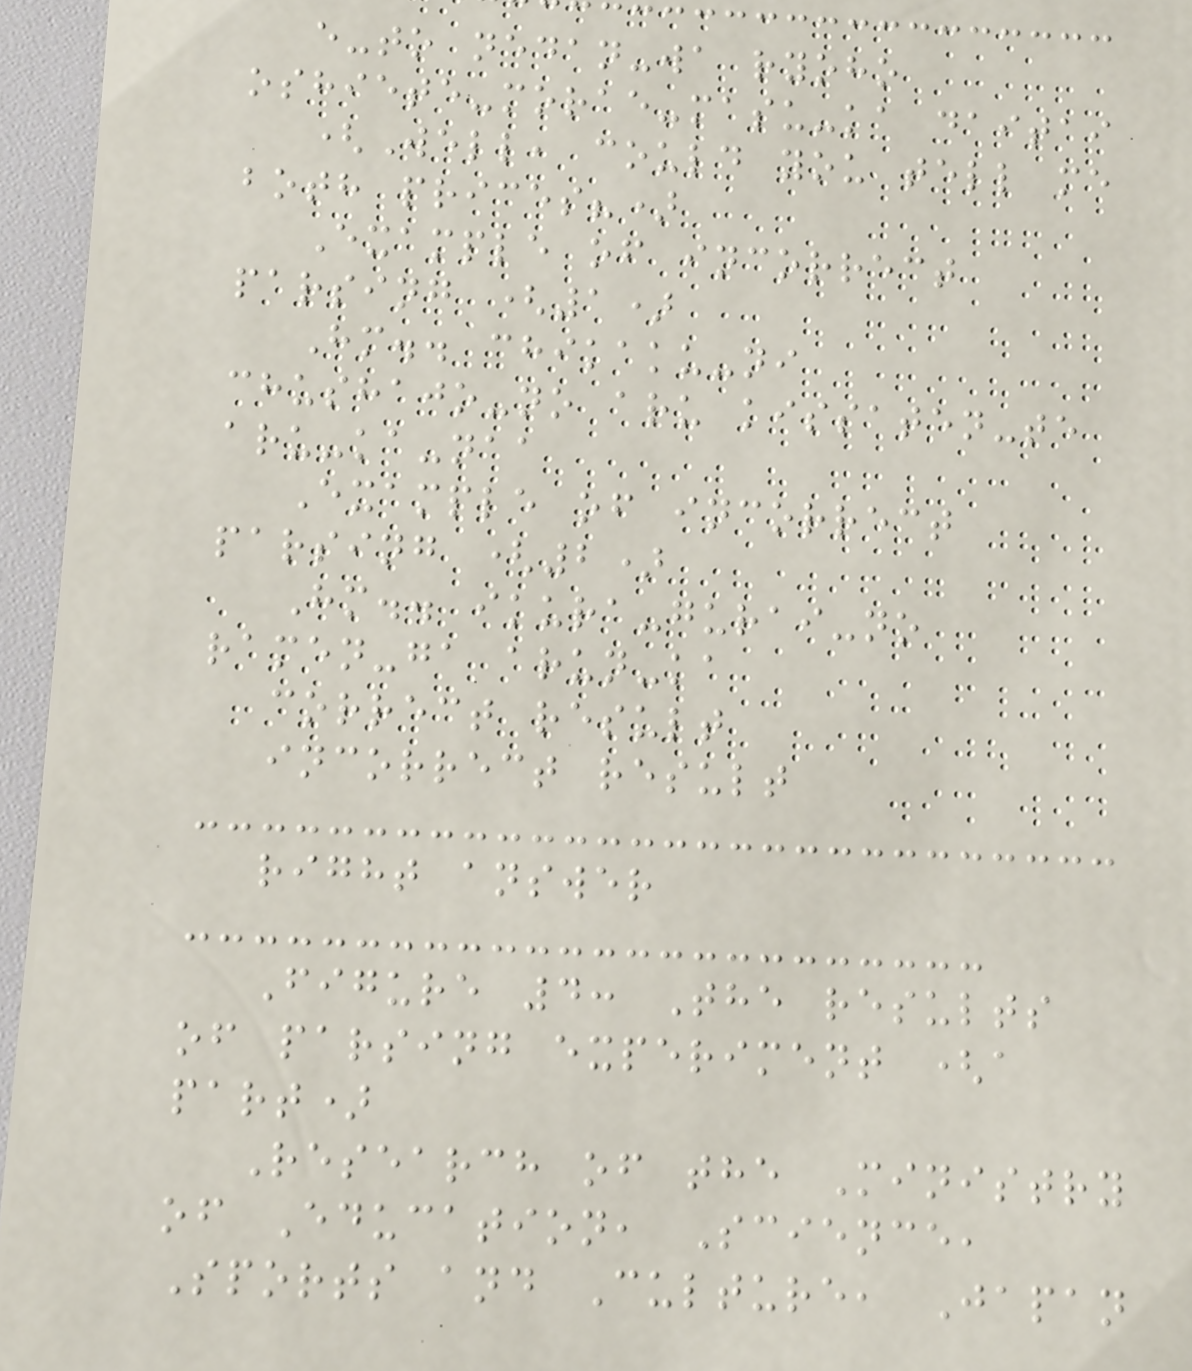e-to nedan-wa ryoho
oshiete-morae-masu-ka daitai
(Well, could you tell me
both prices?)
Example of incorrect
parsing (1)
Hm.. chikaku-ni
chushajo-no aru kissaten-te
aru-ka-naa
Example of incorrect
parsing (2)
Hm.. ikura-gurai-no
ramen-ga arun-ka
correct result
incorrect result
right answer
Figure 4: The results
of parsing experiment (a
part)
Research of the Ministry
of Education, Science,
Sports and Culture, Japan
